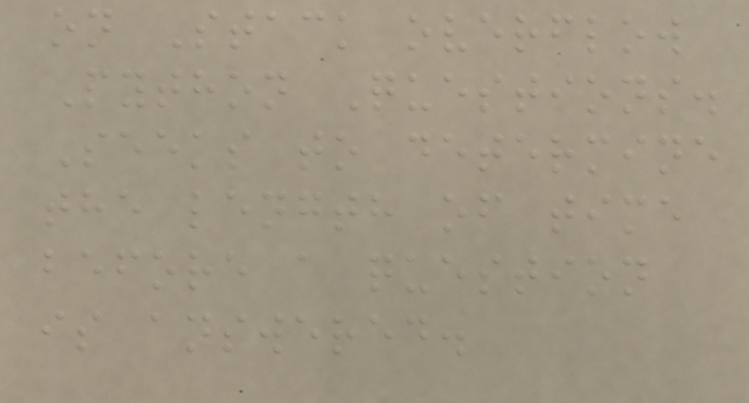on Stack overflow
Python Questions.
Seeks to determine
the length of time
before a question
is answered.
